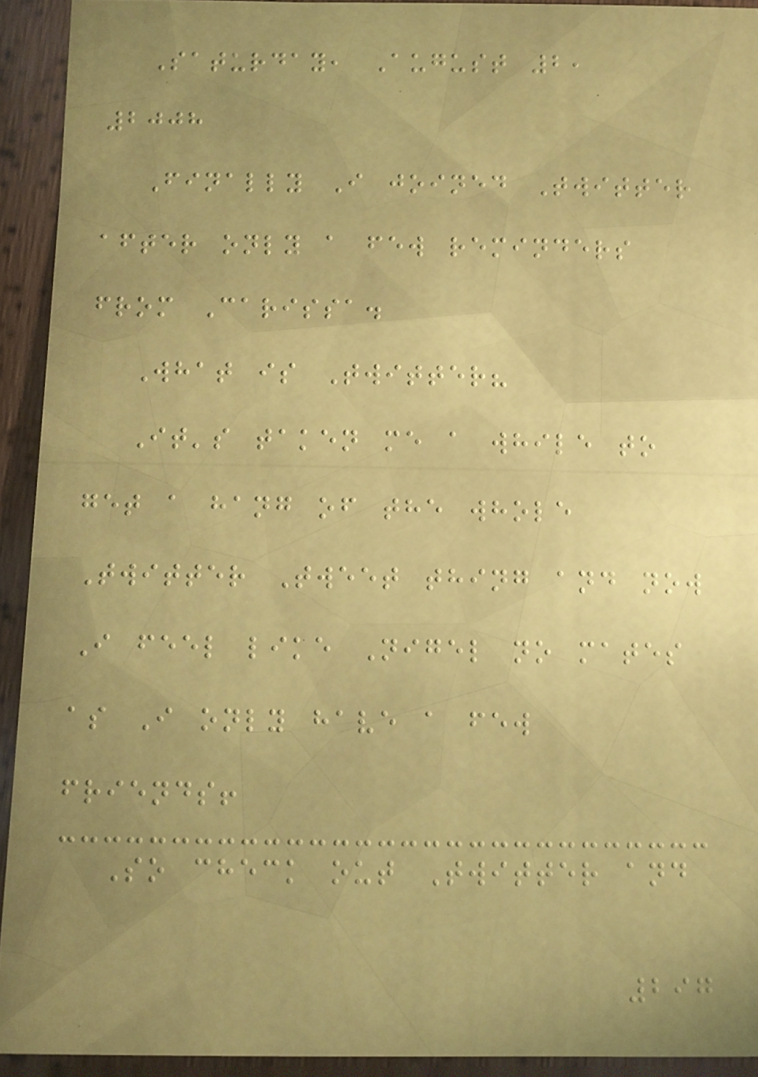Saturday, August 2,
2008
Finally I joined Twitter
after only a few reminders
from Carissa.
What is Twitter?
It's taken me a while to
get a hang of the whole
Twitter Tweet thing and now
I feel like Nigel no mates
as I only have a few
friends!
So check out Twitter and
297
